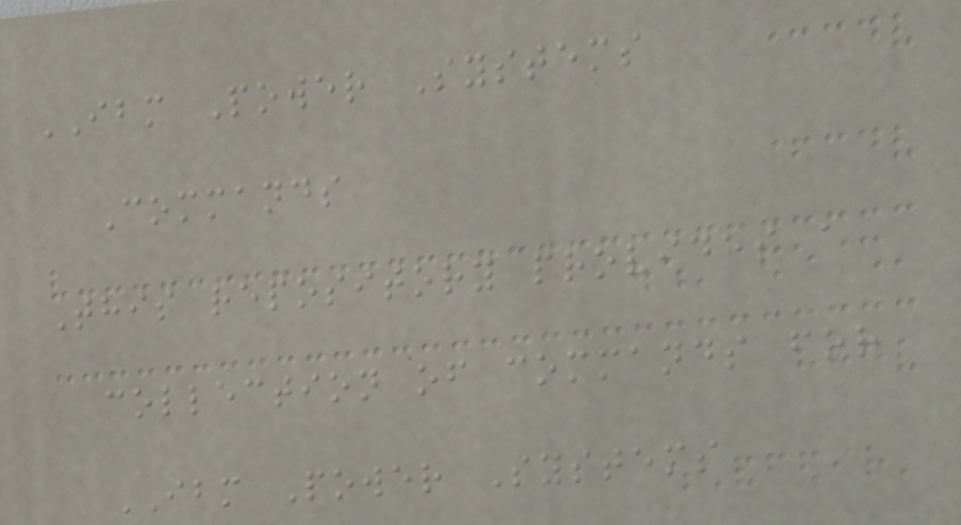IBM Power Systems
Commands
This repository provides a
collection of commands for
IBM Power Systems
